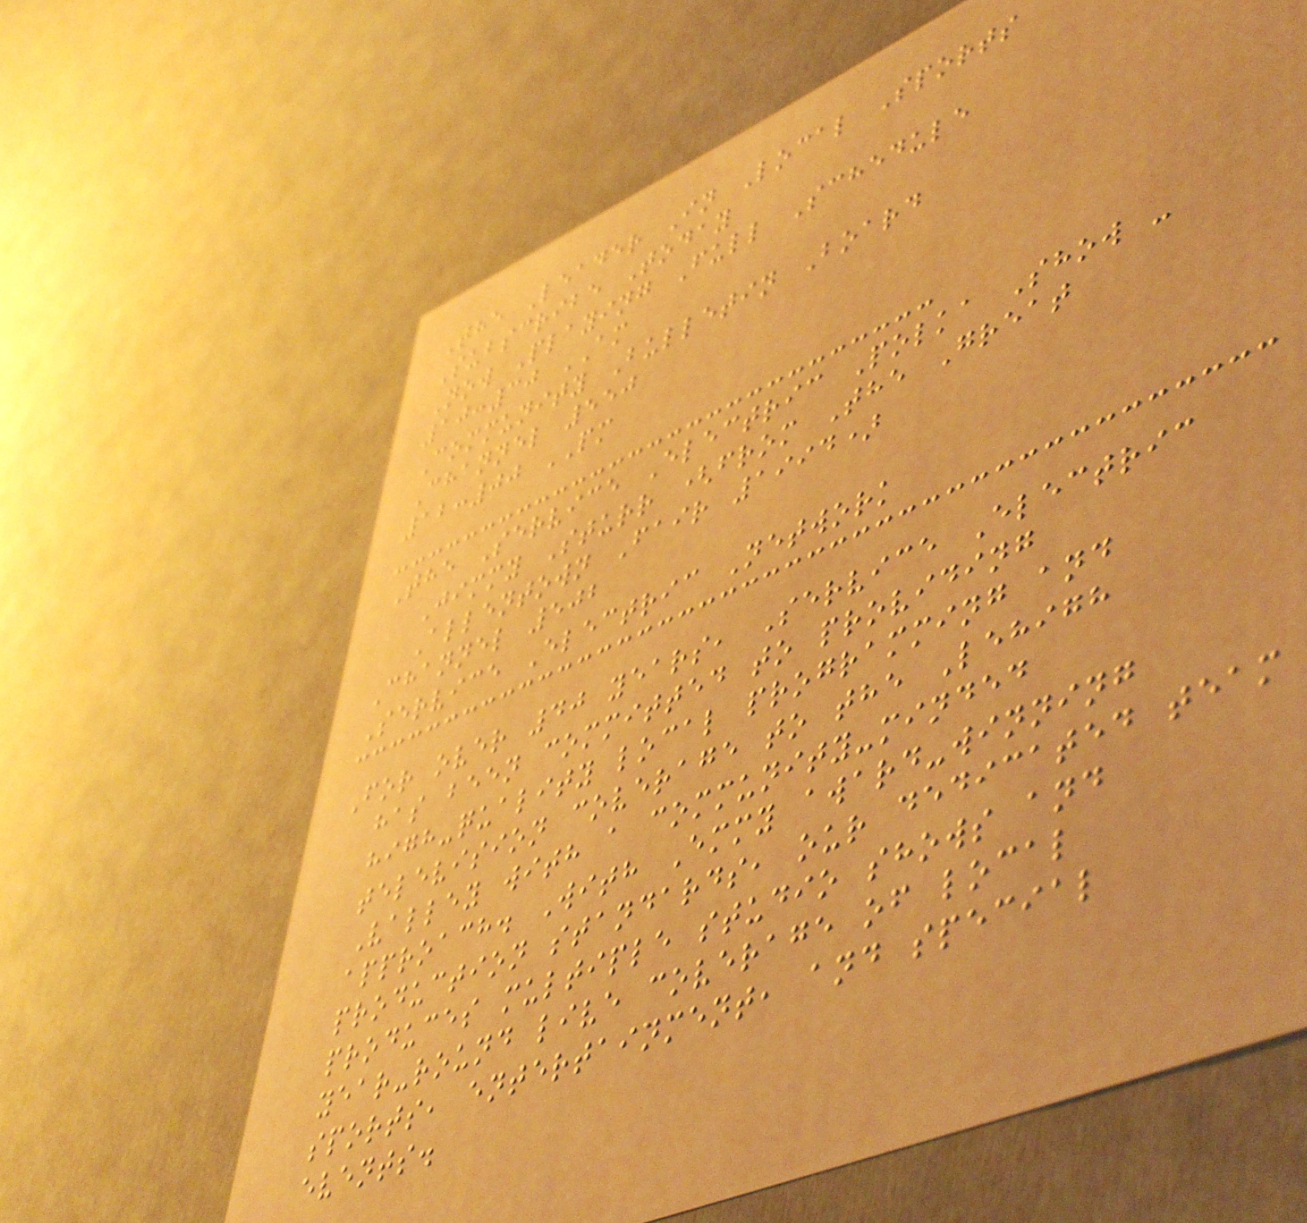The Leader In Local Sports
Subscribe Today
Now Playing Full Schedule
10:30 AM
Community Bulletin Board
Channel 550
12:00 PM
The Service Electric Polka Show -
Jimmy Sturr (from The Great
Allentown Fair 1994)
Channel 502
Service Electric Network
For over 40 years, Service Electric
has been committed to providing
high-quality local programming and
television coverage to the Lehigh
Valley with a community-minded
approach. With Emmy award-winning
production standards, our dedicated team
produces multiple studio shows and
year-round live coverage of local
sports, entertainment, and special
events.
